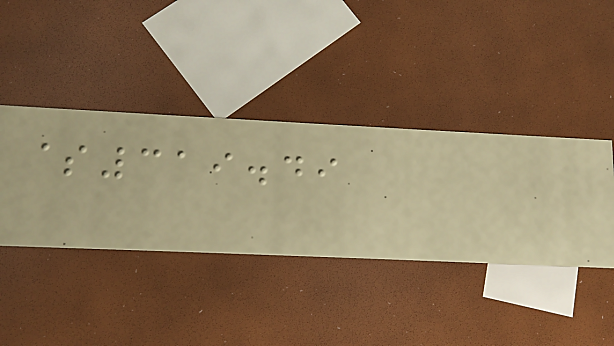$319.49
